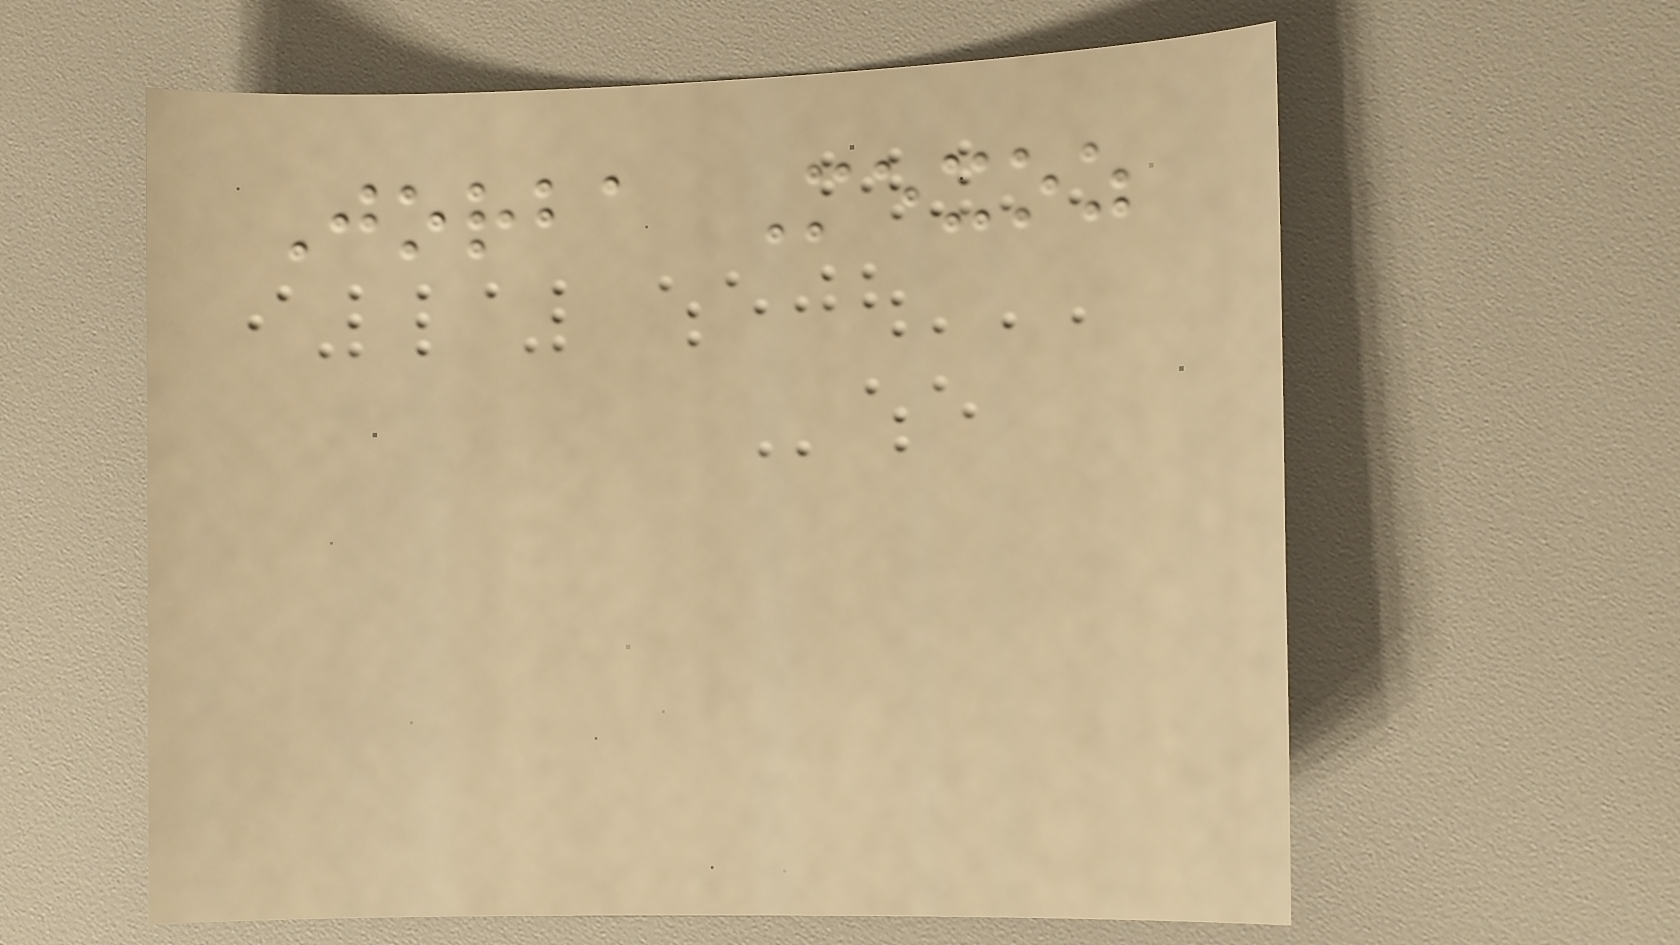Jorba Mexoz
